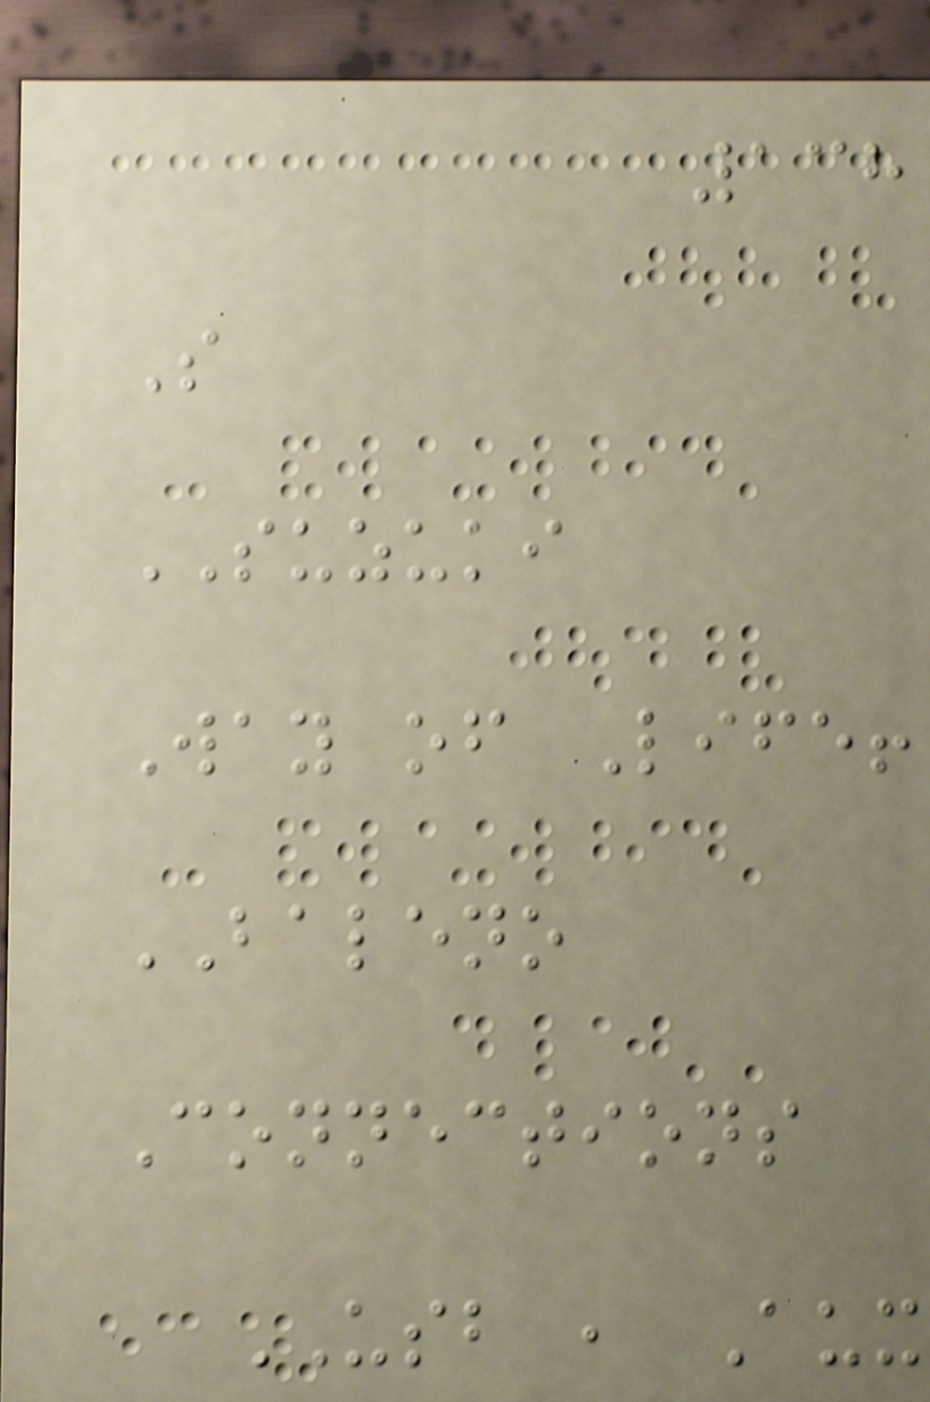138
S
SUZUKI
Way of Life!
BALENO
Connections
USB , Aux
